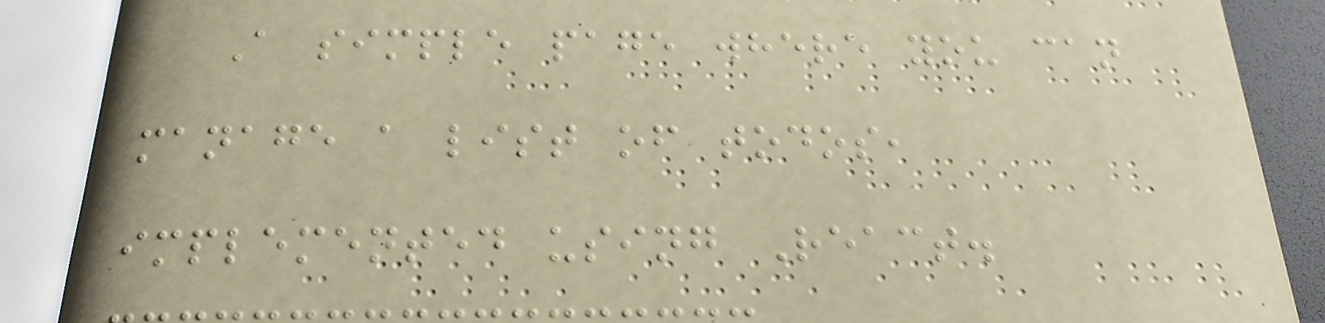A simple page where you can
manage a list of todos,
implemented using React.
